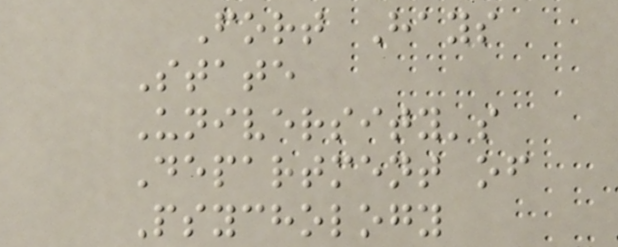Fort Hays
State
University's
Department of
Psychology
